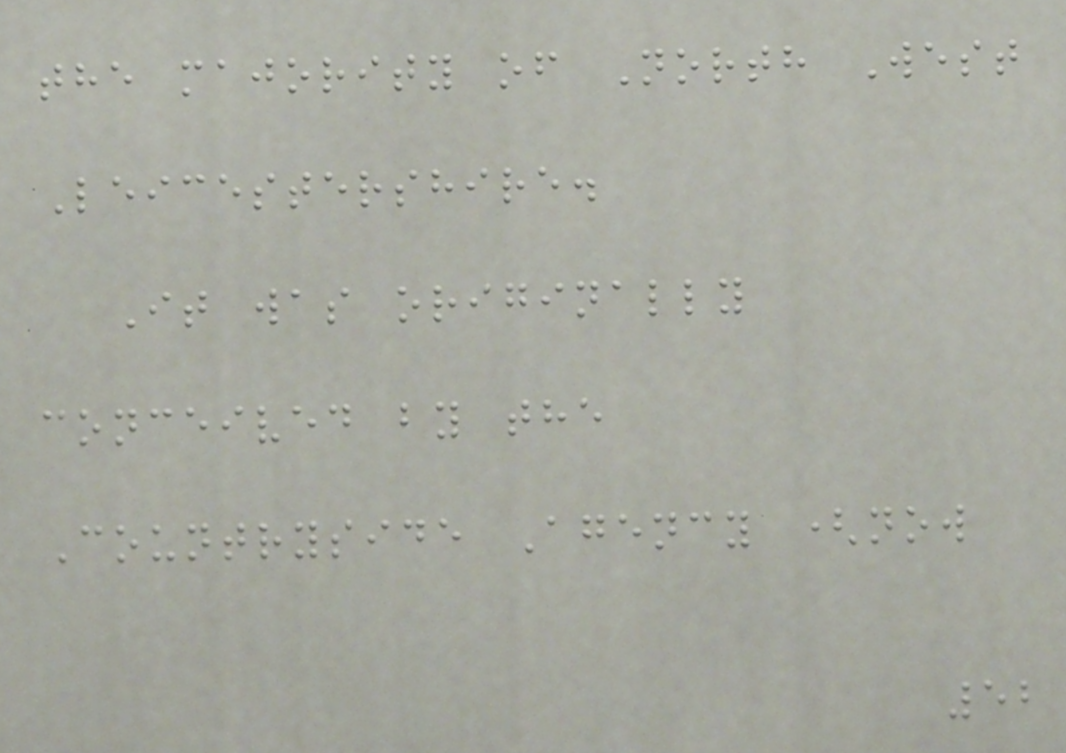the majority of North West
Leicestershire.
It was originally
conceived by the
Countryside Agency (now
52
